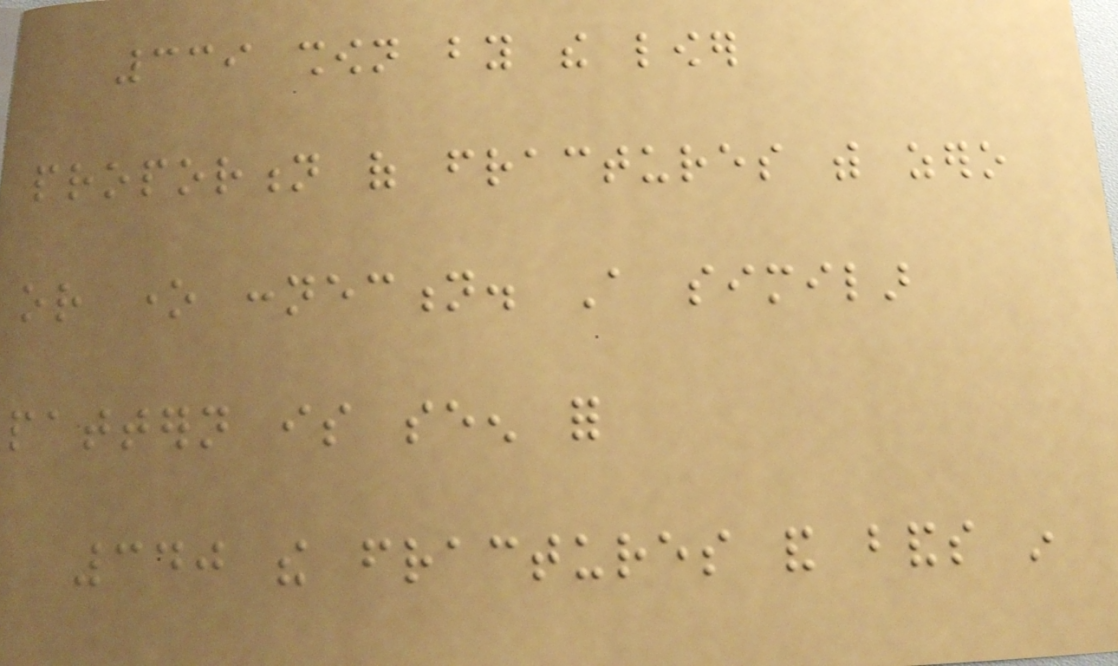339 shown by the lower
proportion of fractures with zero
or one connection. A similar
pattern is seen for
340 the fractures and bands in
